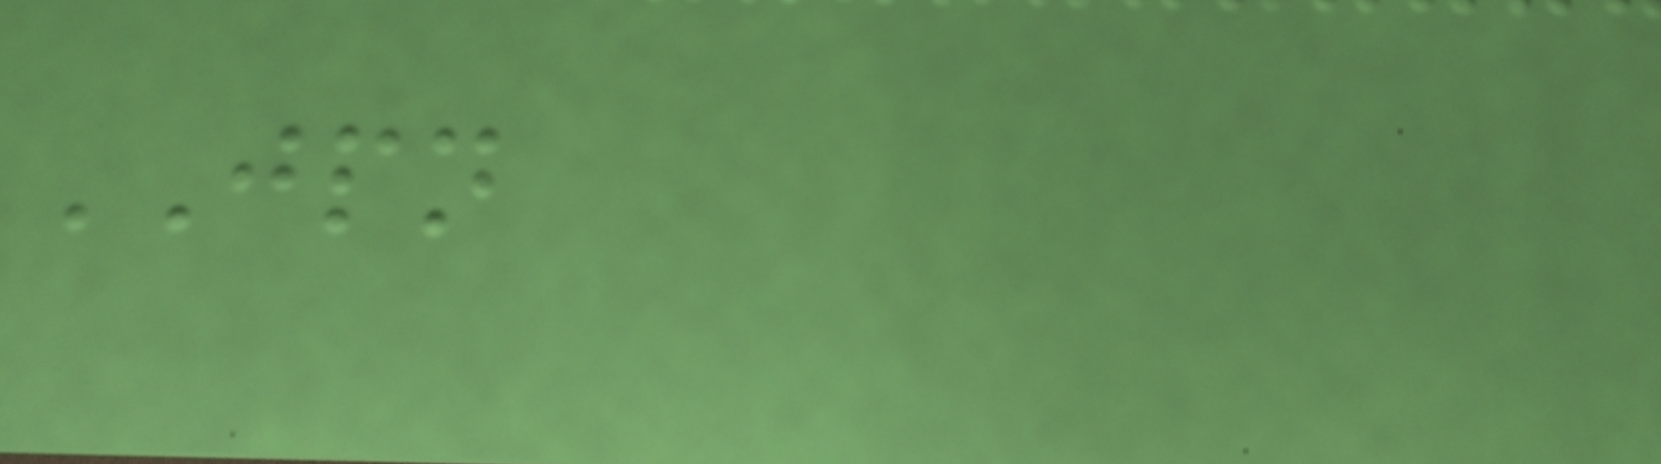JPN
